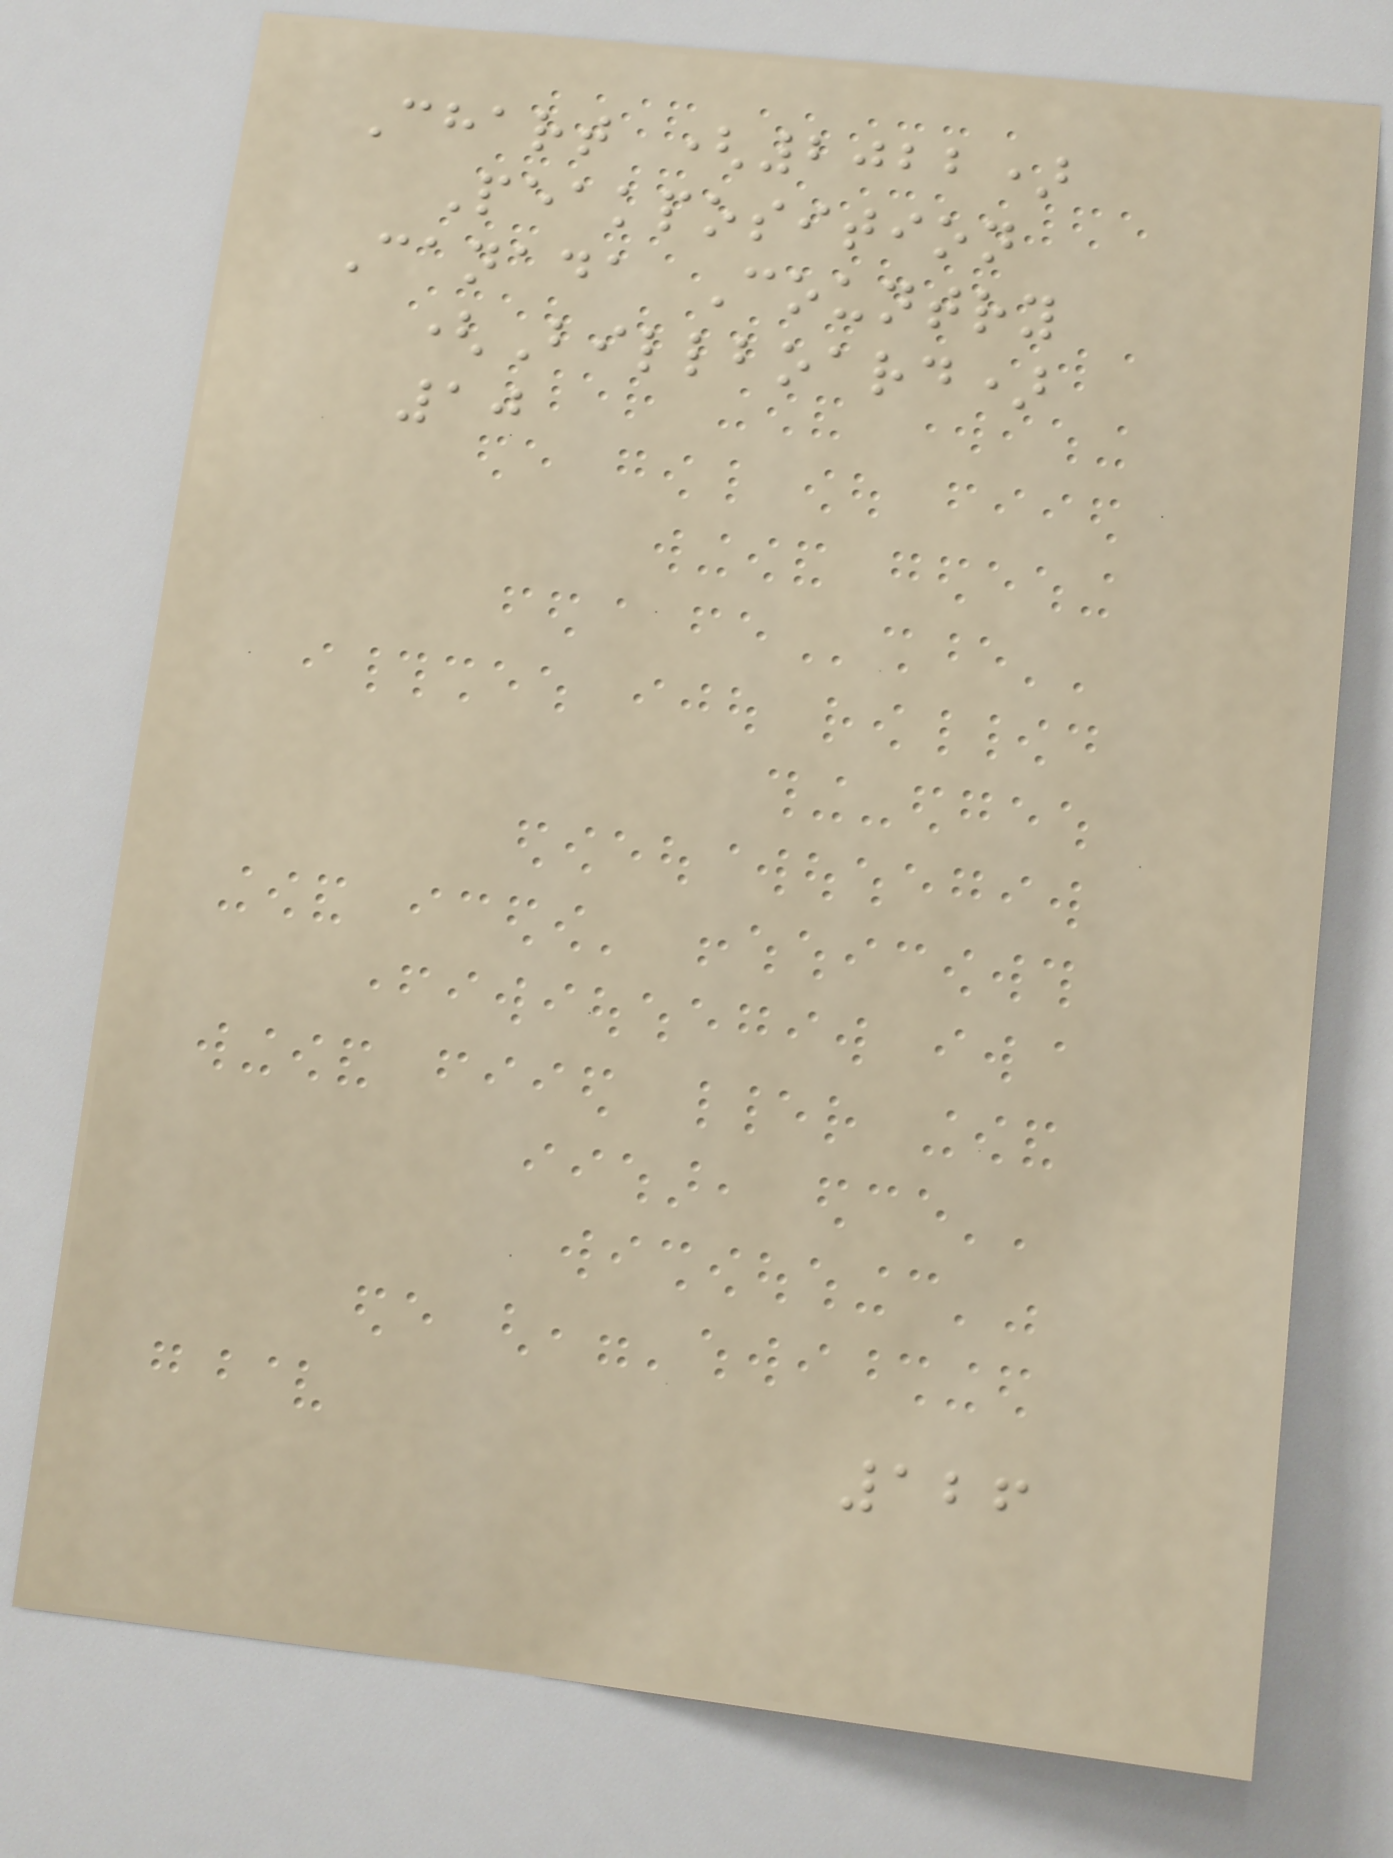Chart (2022)
Peakposition
Canada Country
(Billboard)
10
126
